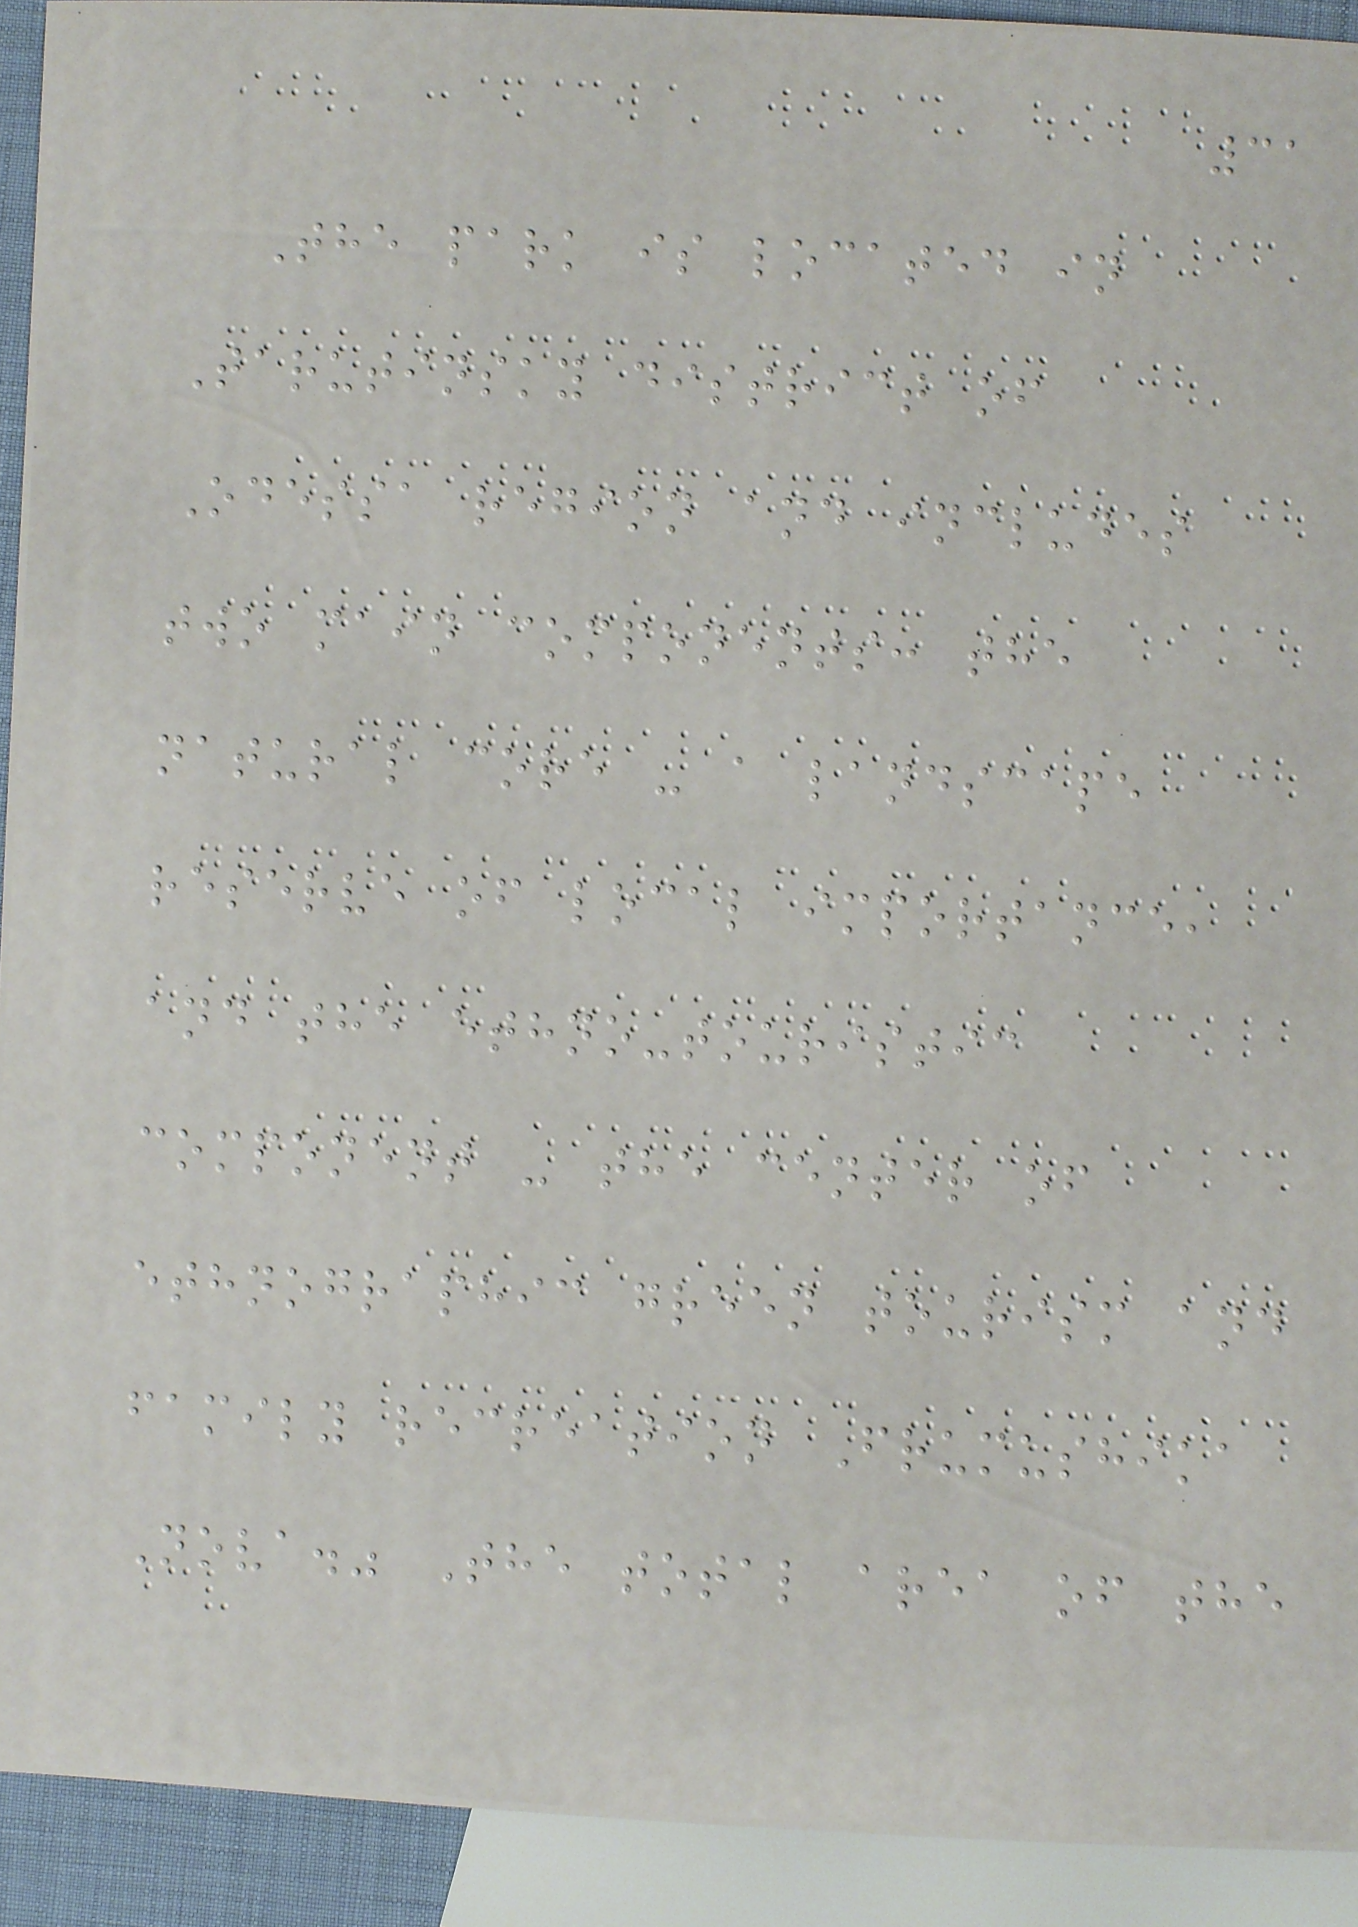31
The park is located in
Tarutinsky district of
Odessa region and includes
two main components: the
natural core - a landscape
reserve of local importance,
and the ethno-touristic
component - the center of
ethnographic green tourism and
family recreation Frumushika
Nova." The total area of the
